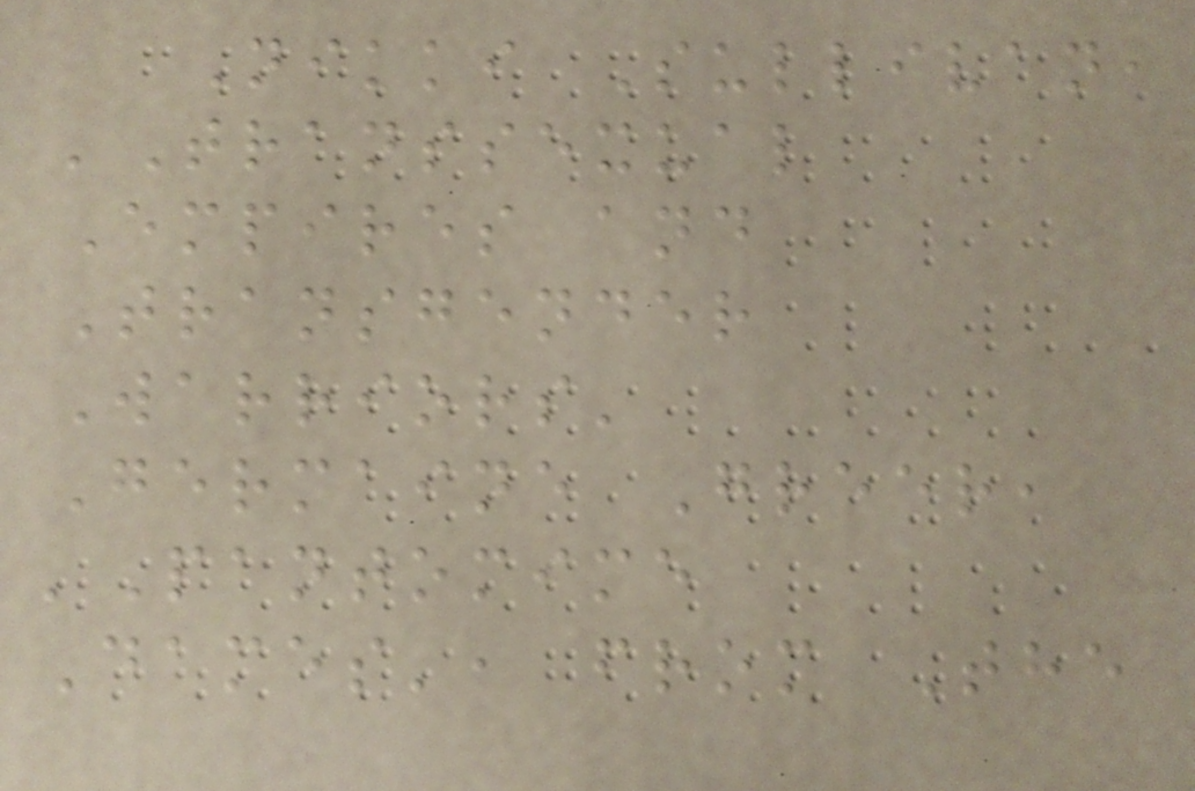Nikki Sullivan,
'Transsexual
Empires and
Transgender
Warriors'
Germaine Greer,
'Pantomime
Dames', from The
